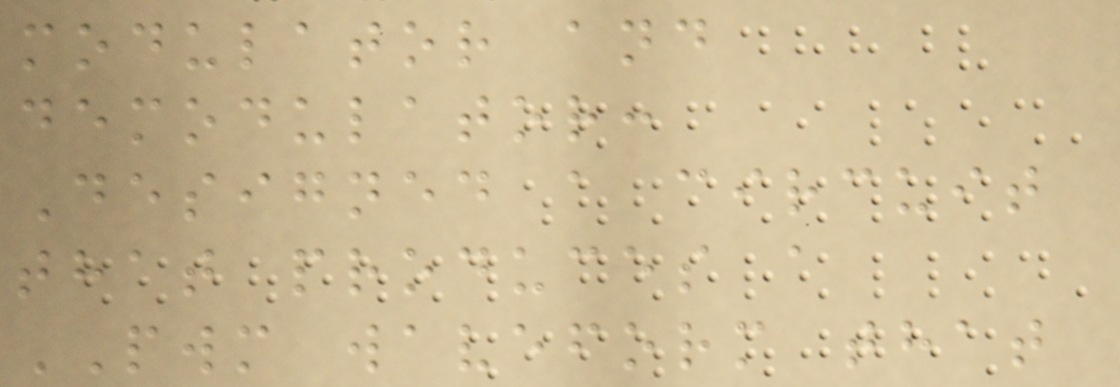modulator and
demodulator:
Designed a circuit
that produces a
PWM waveform that
